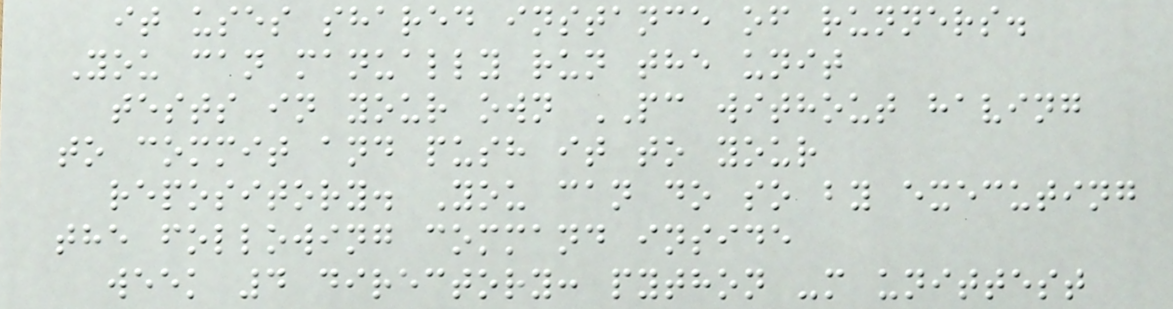it uses shared instance of runners.
You can manually run the unit
tests in your own PC without having
to commit and push it to your
repository. You can do so by executing
the following command inside
week 4 directory: python -m unittest
